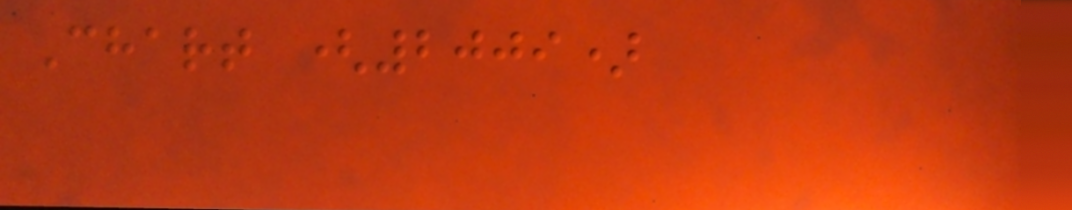Chart (2009)
